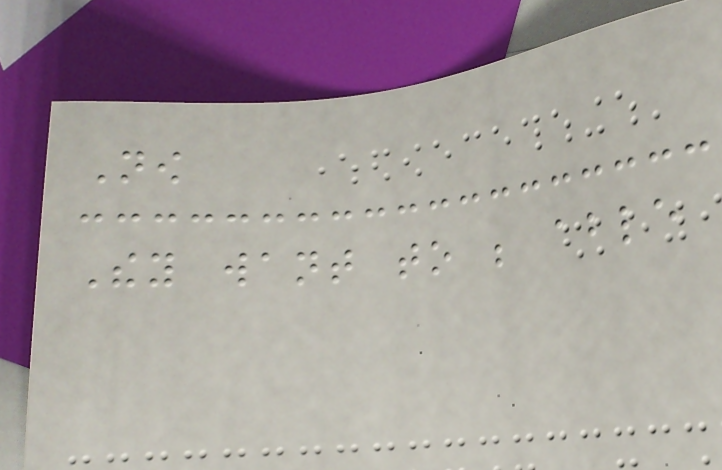Now
They want to be able
